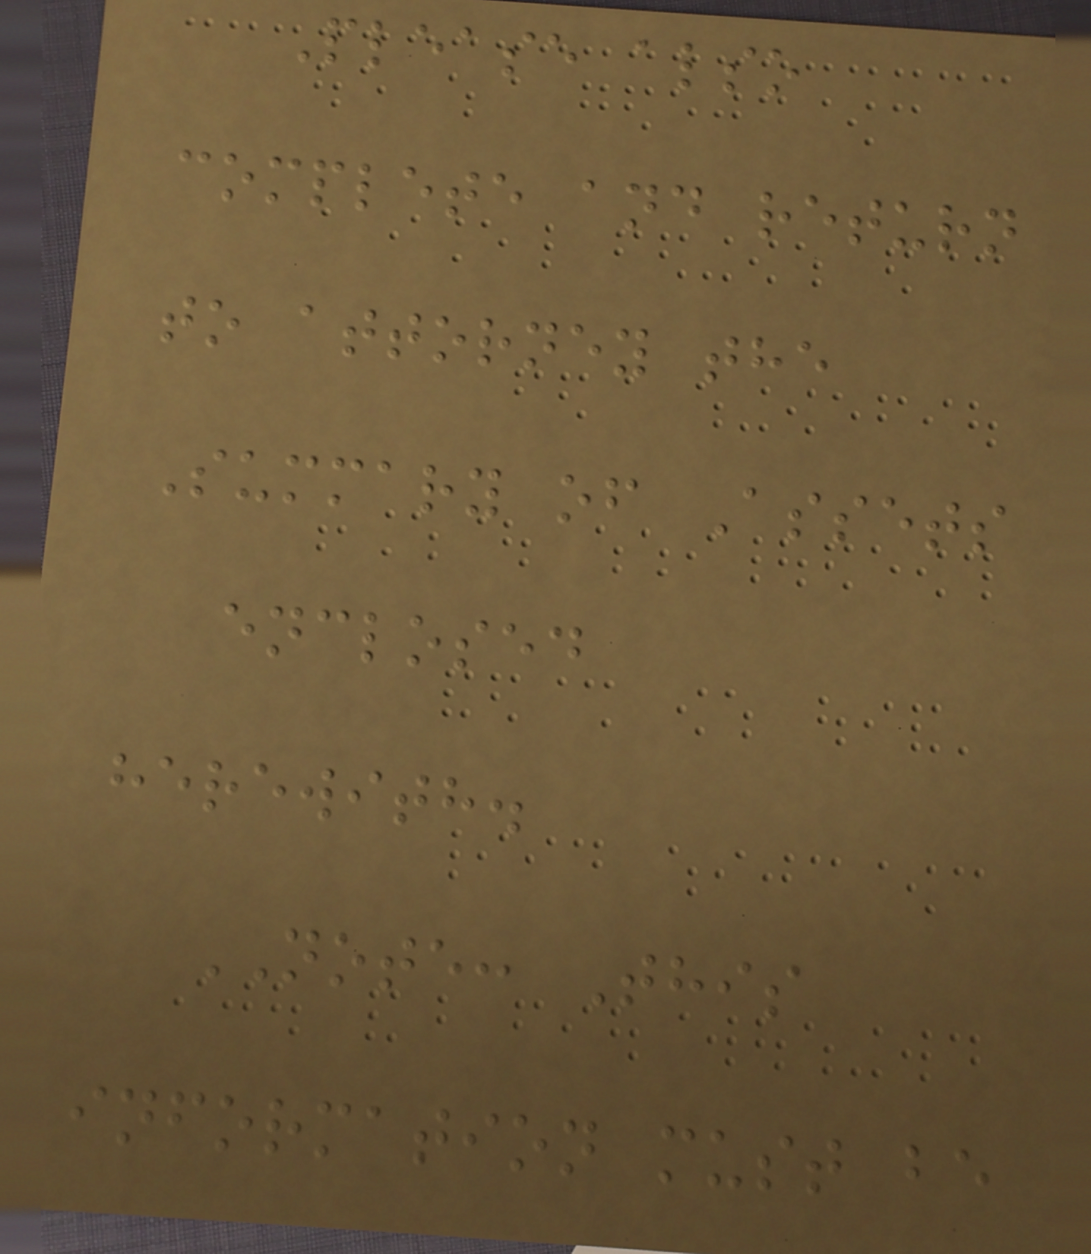Please also
complete and return
to attorney the
Summary of Assets
enclosed
herewith.
NOTE: This
information must be
